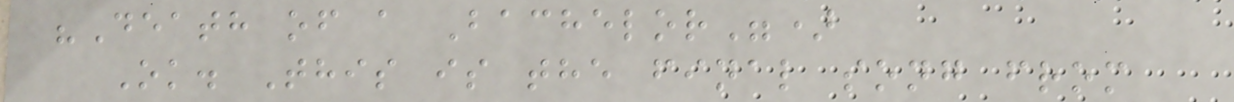"Death of a Bachelor")
Ok. This is the final song from
